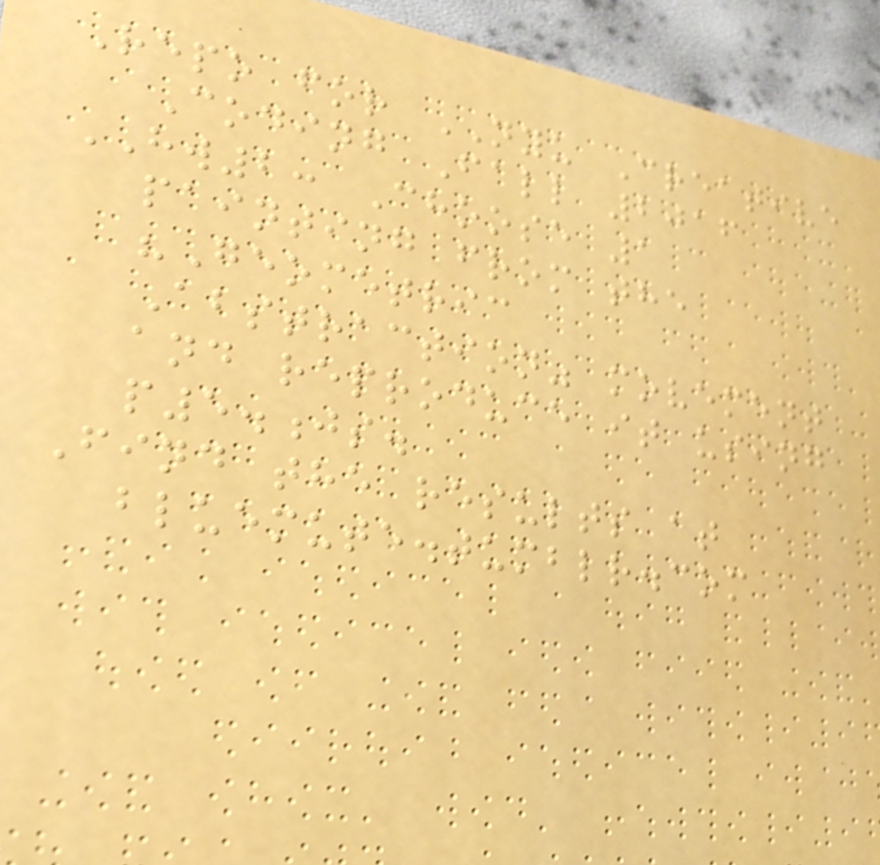Repo for NYU Creative
Coding Fall 2016
HW2: Choose 1
painting from the
"Geometric
Abstraction" movement
and reproduce it using
p5.js.
Find the results at
bluemute.tumblr.com
